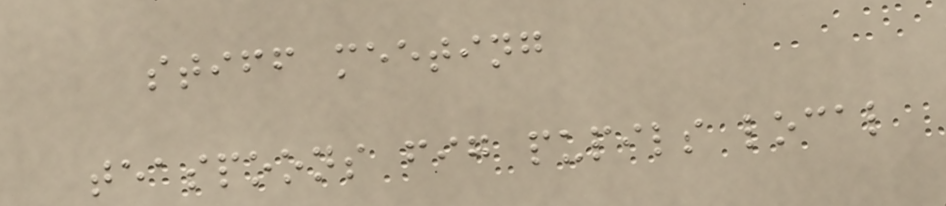stiff meeting
teaspoons fig pupils local
